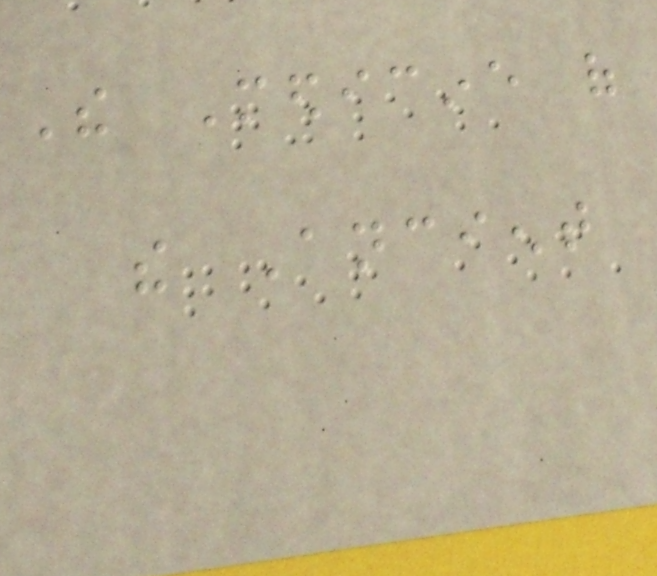The Medicine of
the Ancient
